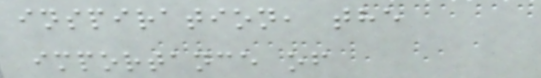inspiration, the
importance of
